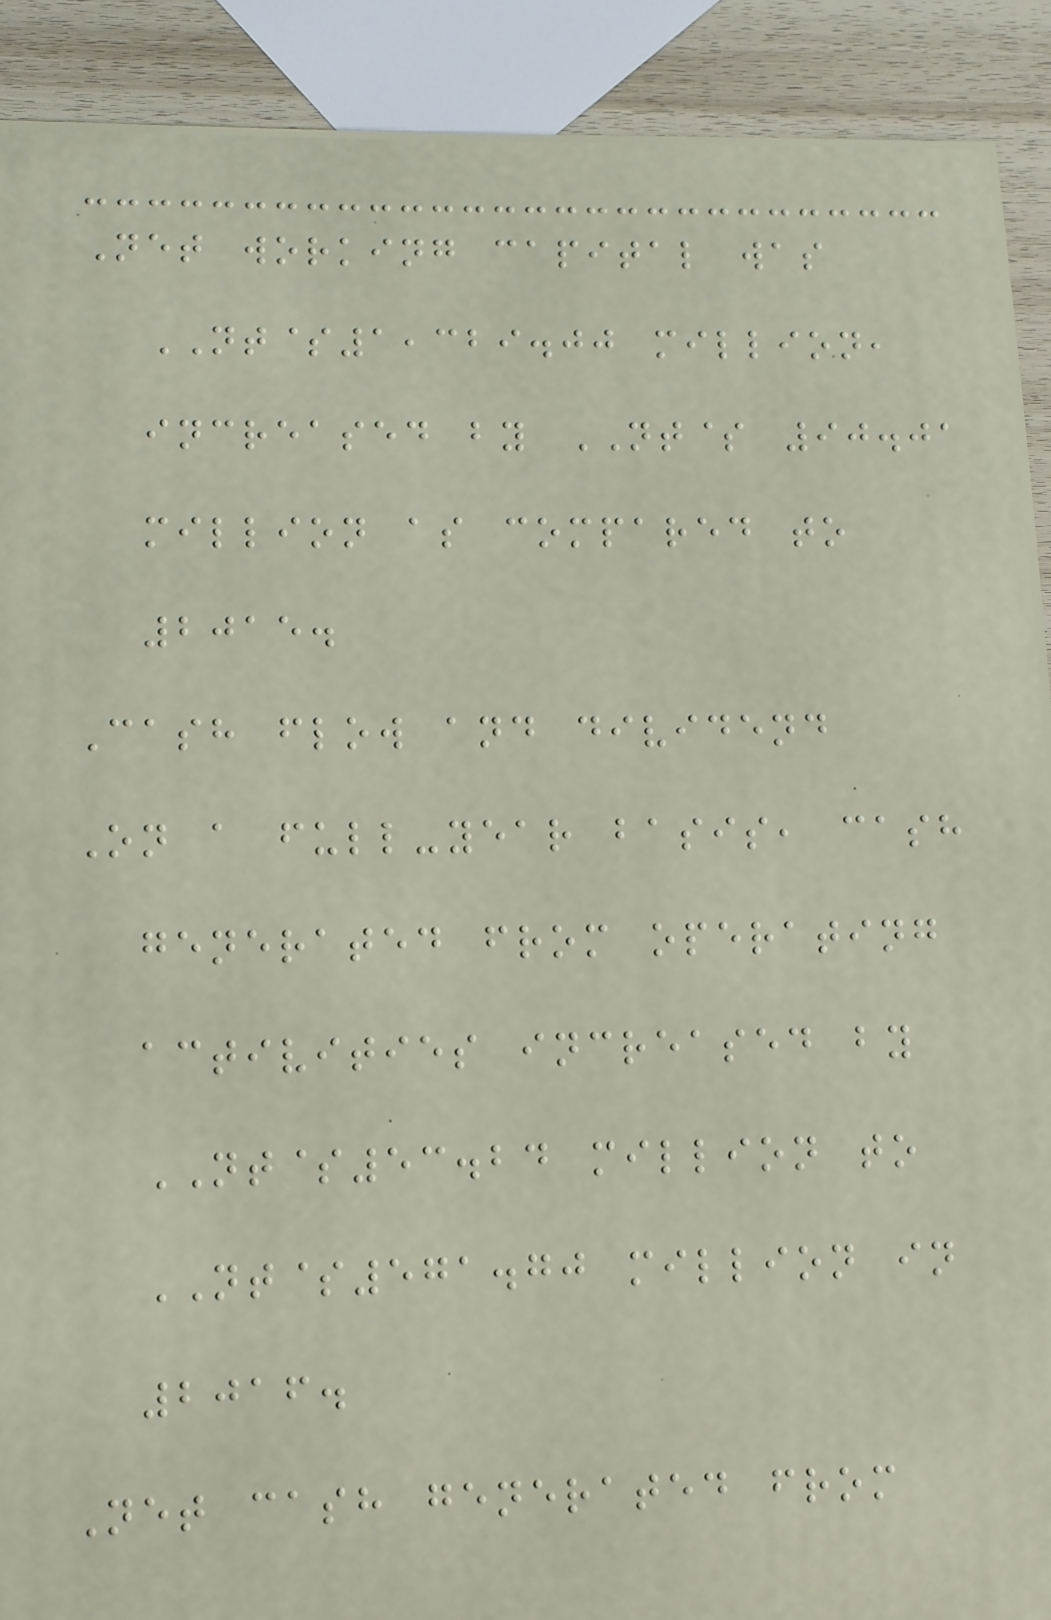Net working capital was
NT$1,329.00 million,
increased by NT$ 90.01
million as compared to
2015.
Cash flow and dividend
On a full-year basis, cash
generated from operating
activities increased by
NT$53.24 million to
NT$571.70 million in
2016.
Net cash generated from
